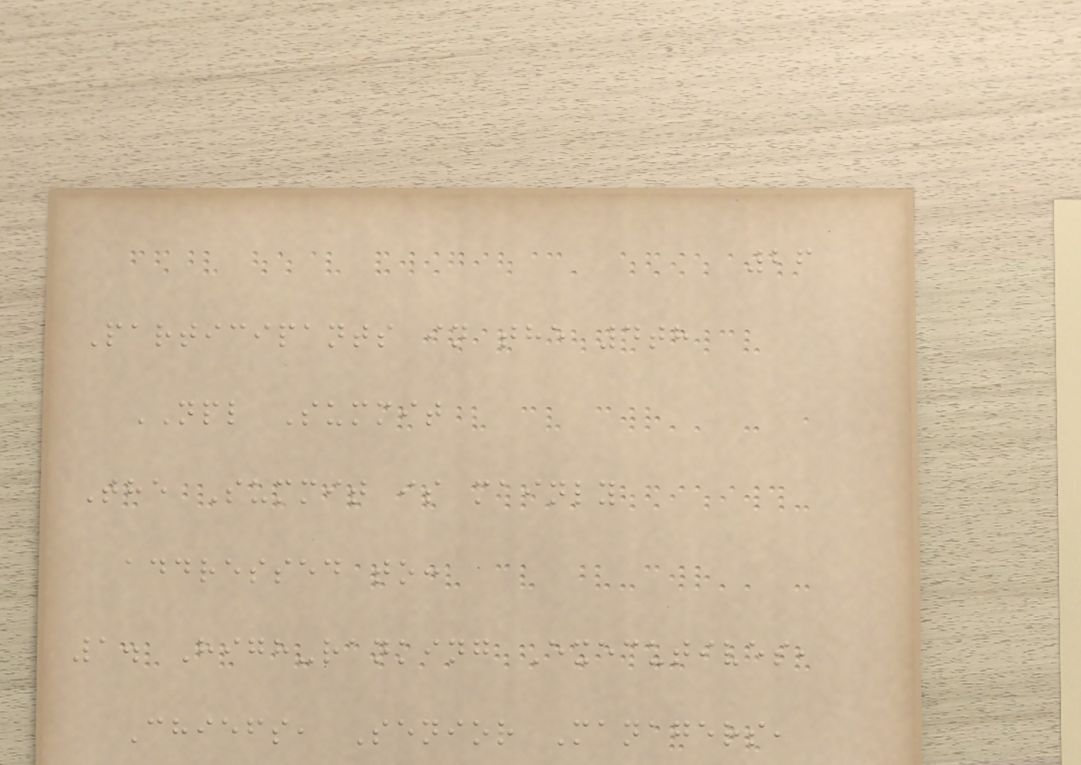26
Participants in the 4th
NPL Summit
The Summit is mainly
addressed to:
1. High-ranking Executives,
Chiefs, Senior Managers,
